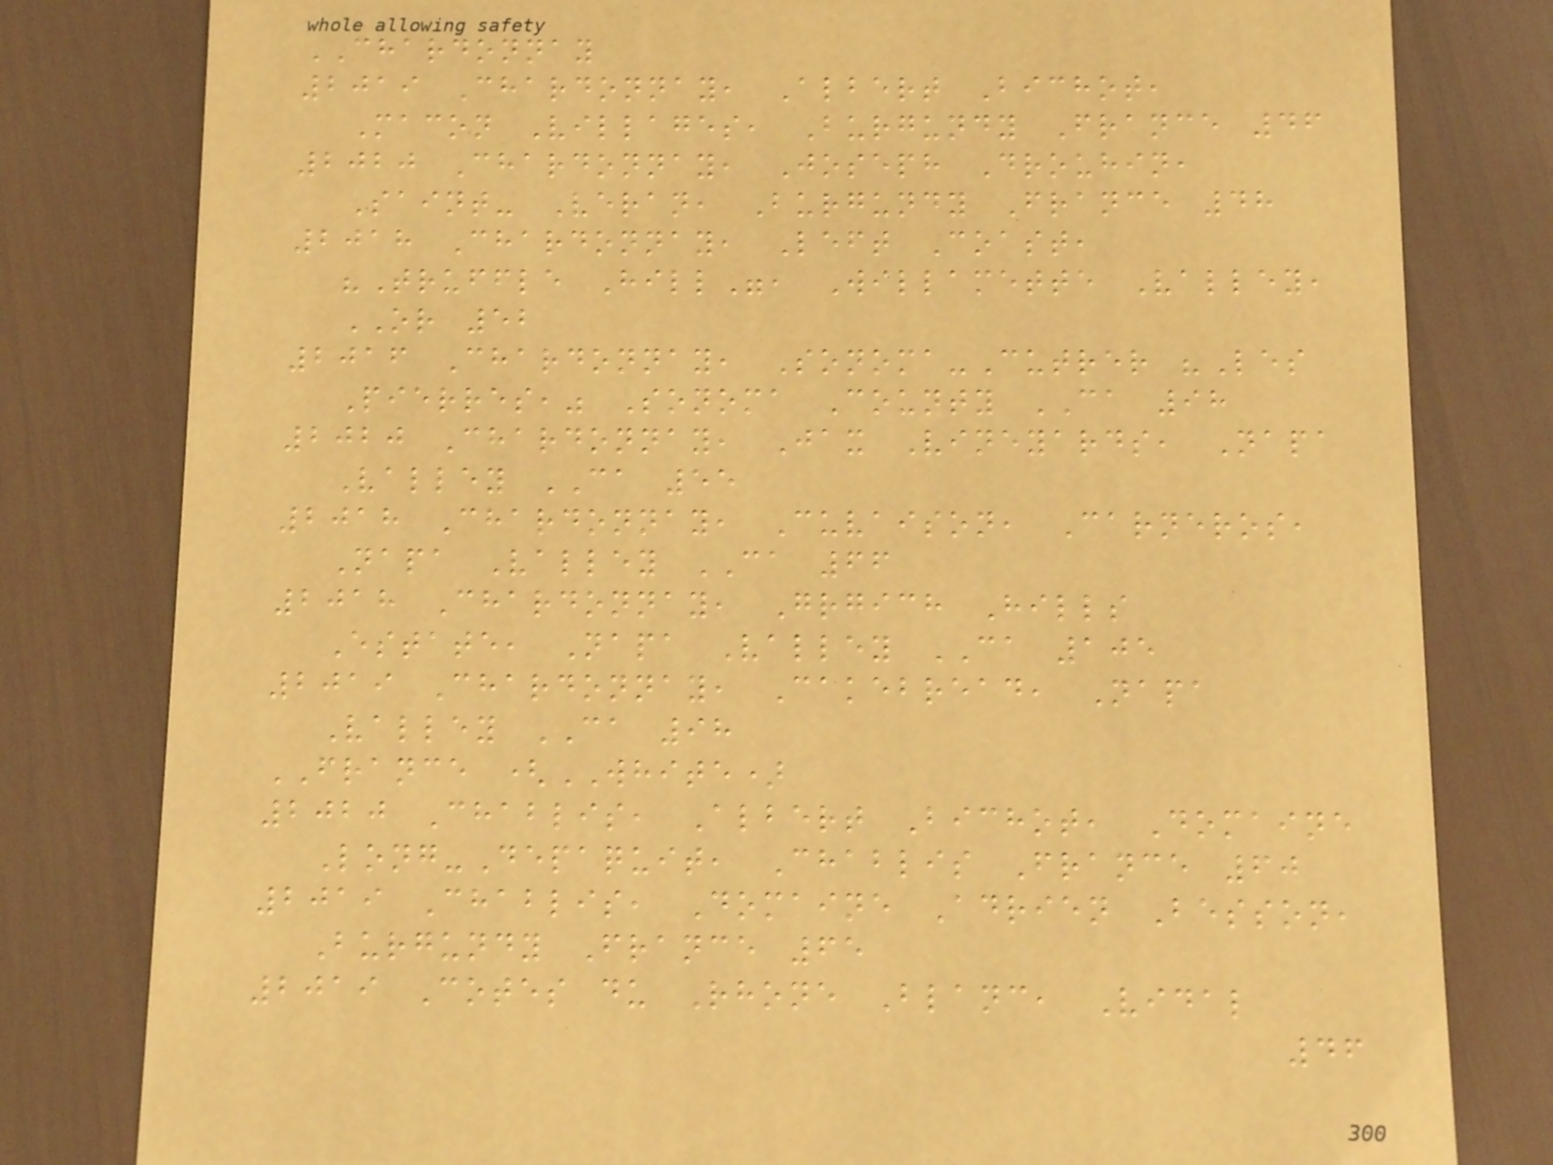CHARDONNAY
2019 Chardonnay, Albert Bichot,
Macon Villages, Burgundy France 46
2020 Chardonnay, Joseph Drouhin,
Saint- Veran, Burgundy France 48
2018 Chardonnay, Left Coast,
"Truffle Hill", Willamette Valley,
OR 52
2016 Chardonnay, Sonoma-Cutrer "Les
Pierres," Sonoma County CA 98
2020 Chardonnay, Jax Vineyards, Napa
Valley CA 55
2018 Chardonnay, Cuvaison, Carneros,
Napa Valley CA 66
2018 Chardonnay, Grgich Hills
Estate, Napa Valley CA 105
2019 Chardonnay, Cakebread, Napa
Valley CA 98
FRANCE (WHITE)
2020 Chablis, Albert Bichot, Domaine
Long-Depaquit, Chablis France 60
2019 Chablis, Domaine Adrien Besson,
Burgundy France 65
2019 Cotes du Rhone Blanc, Vidal
46
